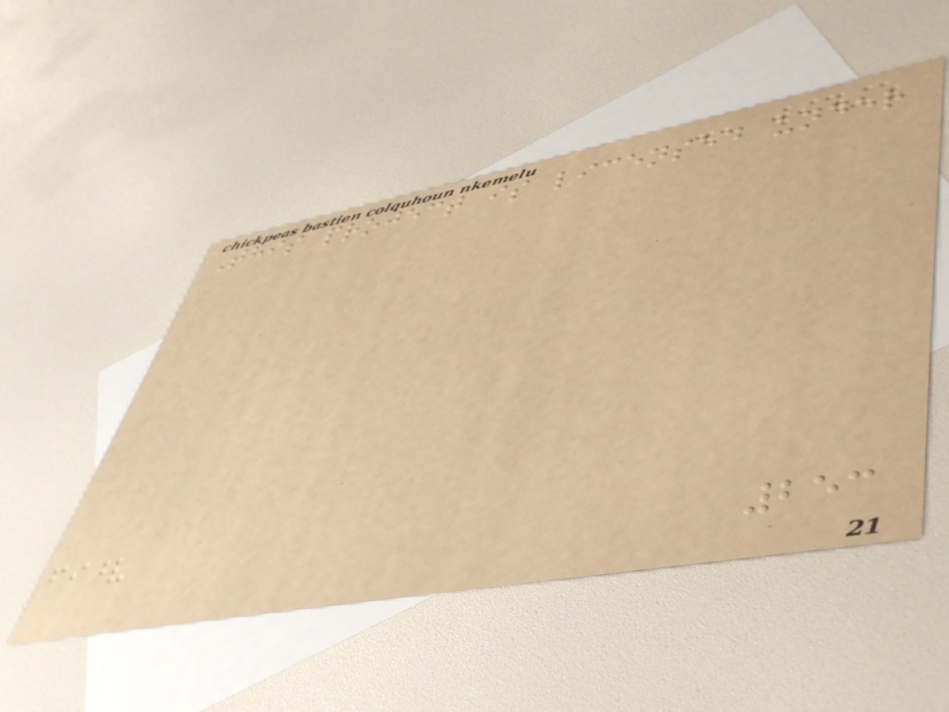This project is licensed under
253
